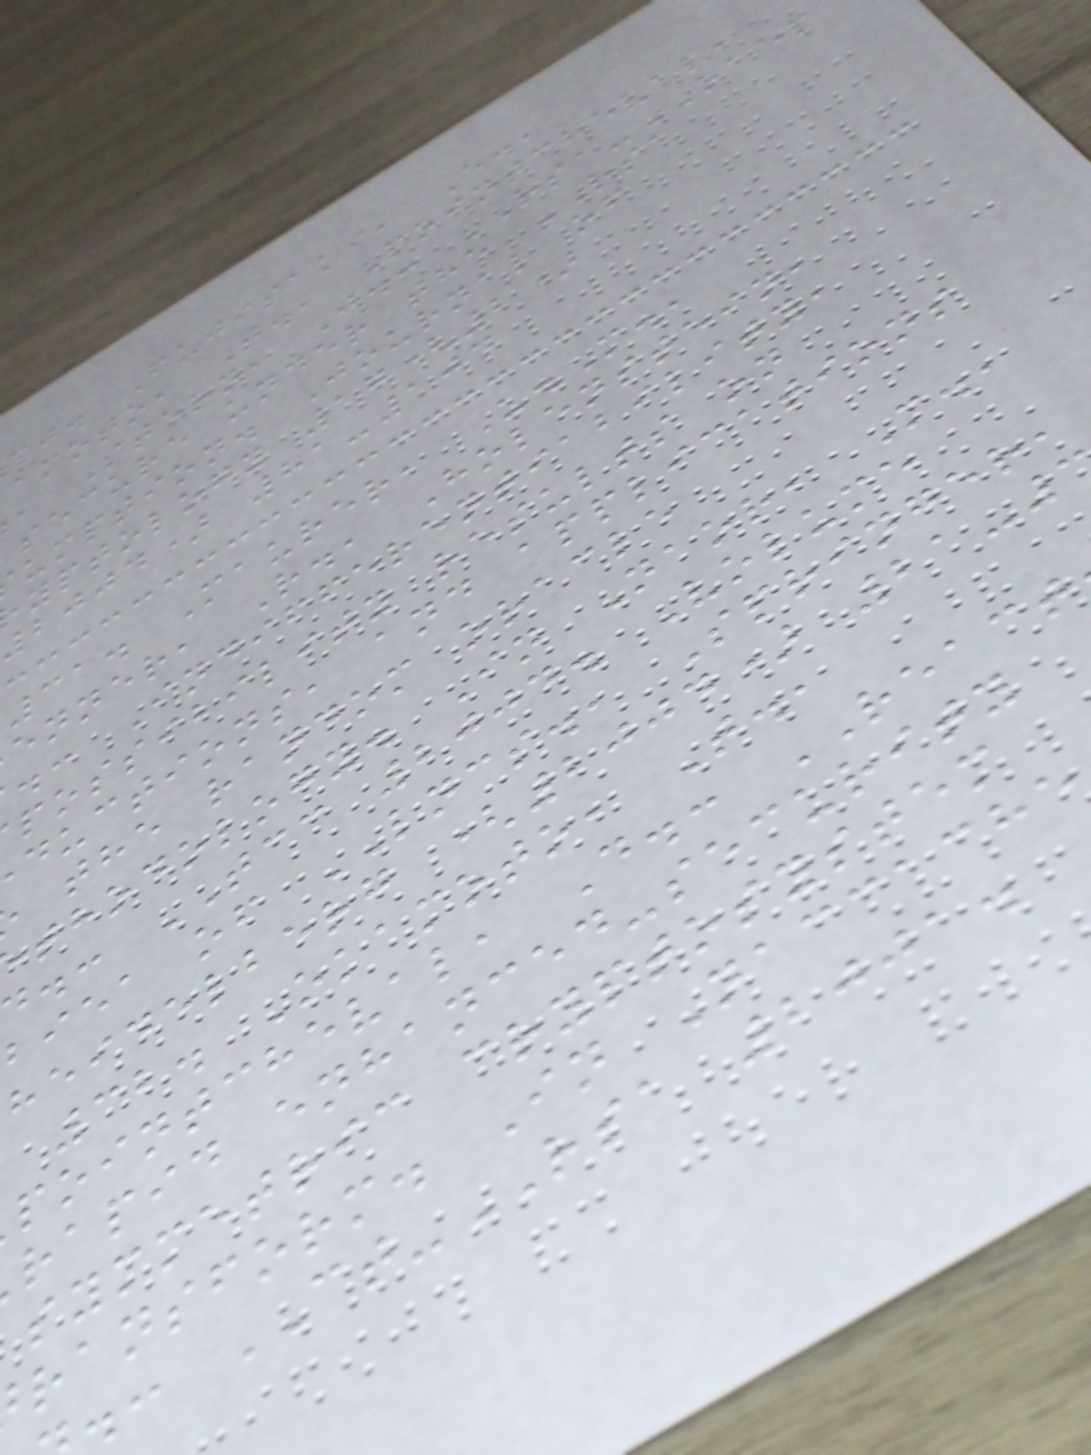cj. Fujisaki, E.,
amoto, T., Pointcheval,
, Stern, J.: RSA-OAEP
secure under the RSA
umption. Journal of
yptology 17(2)
bjjd) 81-104
31. Maurer, U.M.,
enner, R., Holenstein,
.: Indifferentiability,
possibility results on
ductions, and applications
the random oracle
thodology. In Naor, M.,
.: TCC 2004. Volume
biea of LNCS., Springer,
heidelberg (2004) 21-
32. Okamoto, T.,
pointcheval, D.: REACT
rapid enhanced-security
symmetric cryptosystem
ransform. In Naccache
.: CT-RSA 2001.
